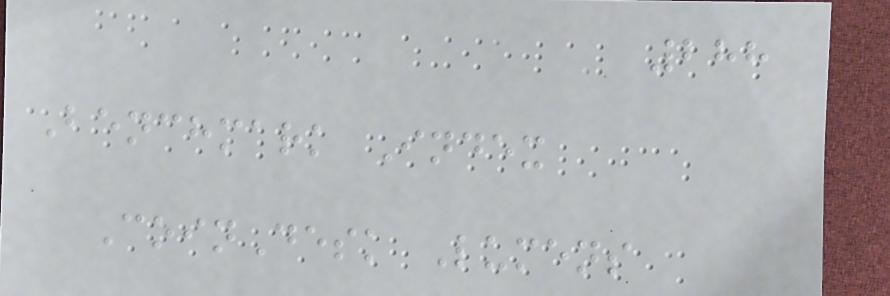288
Benchmark Index
CoinDesk Lumens
